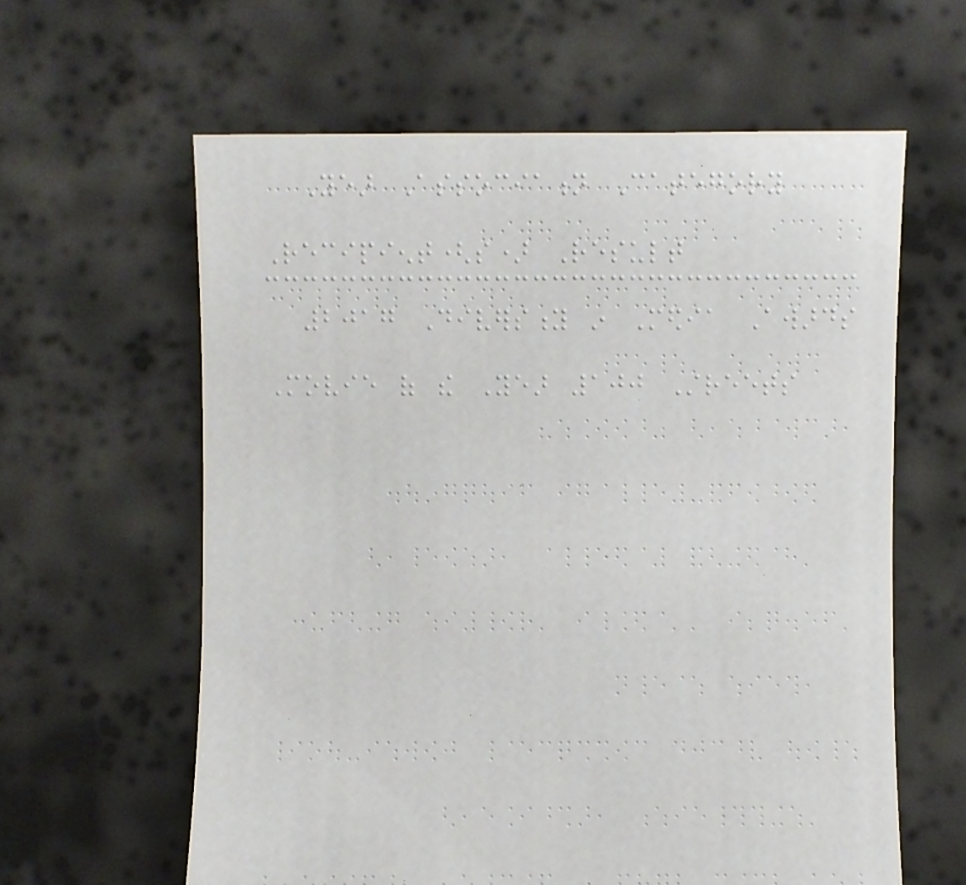Year Association Category
Recipient(s) Result
2017 Diversity in Media Awards
Movie of the Year 100 Streets
